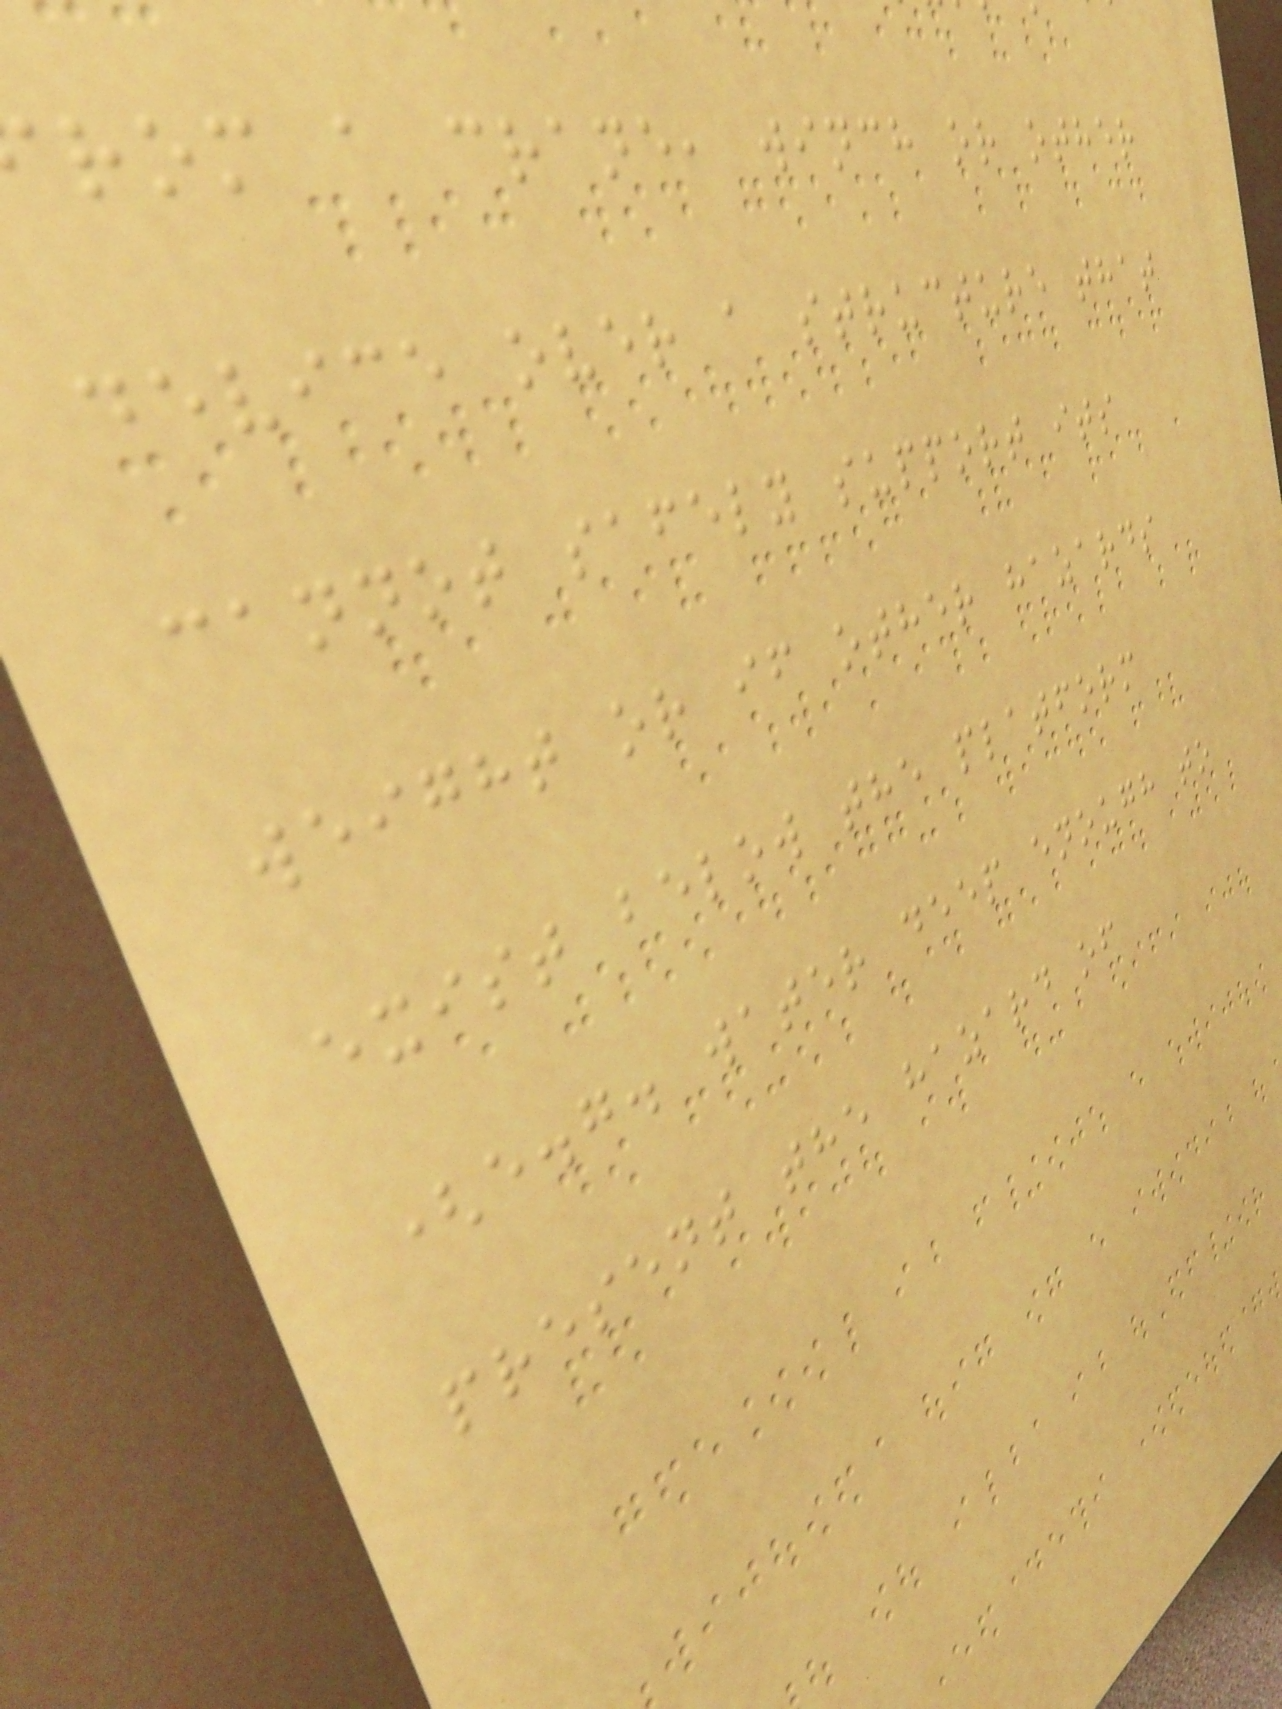rom a crane, winch or other
device over a structure that
cannot safely support its
weight or if other hazards
exist below the platform
(e.g. water deep enough to
present the hazard of
